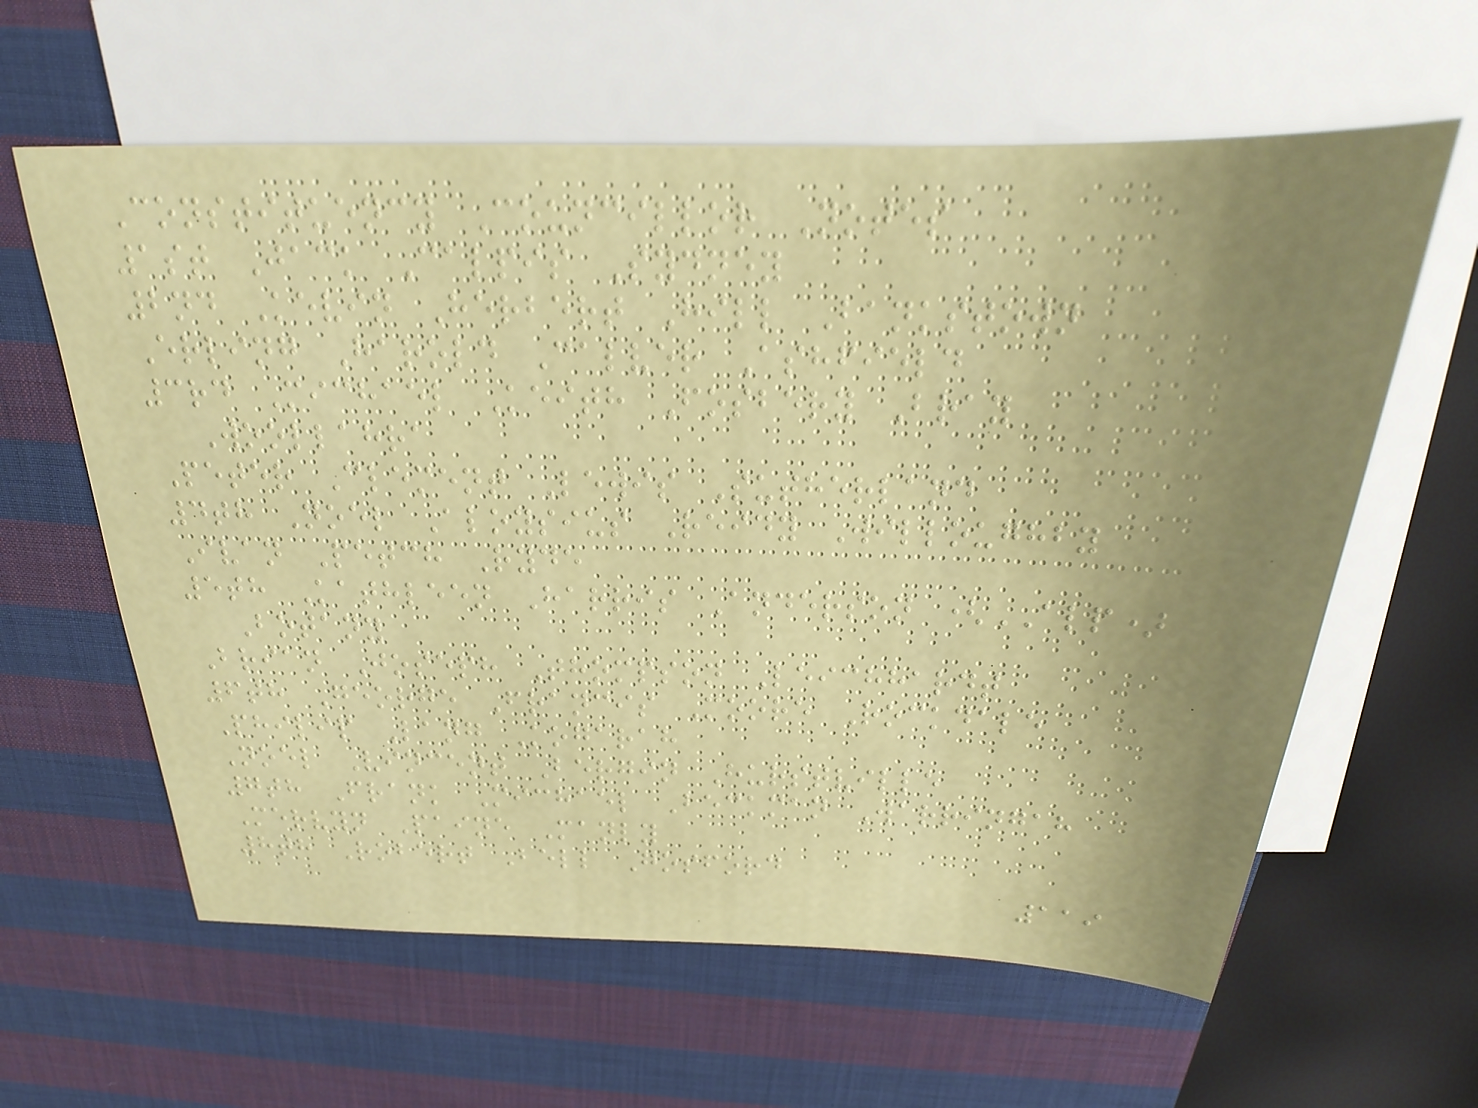Constituency Councillor Notes
1st Jack Calpis Sydney
2nd Kevin Herbert Hill Bankstown
Erling Harold Calver Ashfield
3rd Michael Keith Fosbery Bray
Woollahra
Peter Clement Lewis Sutherland
4th Noel Aloysius Reidy Willoughby
Ivan Petch Ryde
5th Kathleen Harris Anderson (ALP)
Botany
Brian Joseph Thompson Leichhardt
6th George Francis Moore Rockdale
Philip Lang Kogarah
Noel Vincent Bergin Hurstville
7th Frank Michael Beckman Warringah
Mervyn Paine Manly
8th Robert Bell Gosford
119
